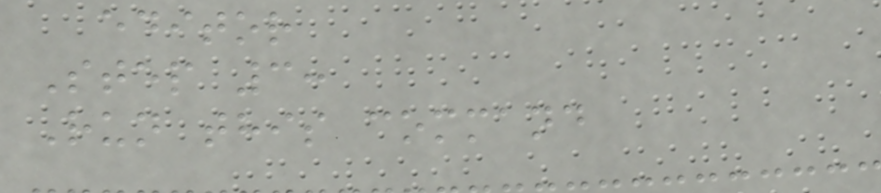editor
Step 3:
Run this command
